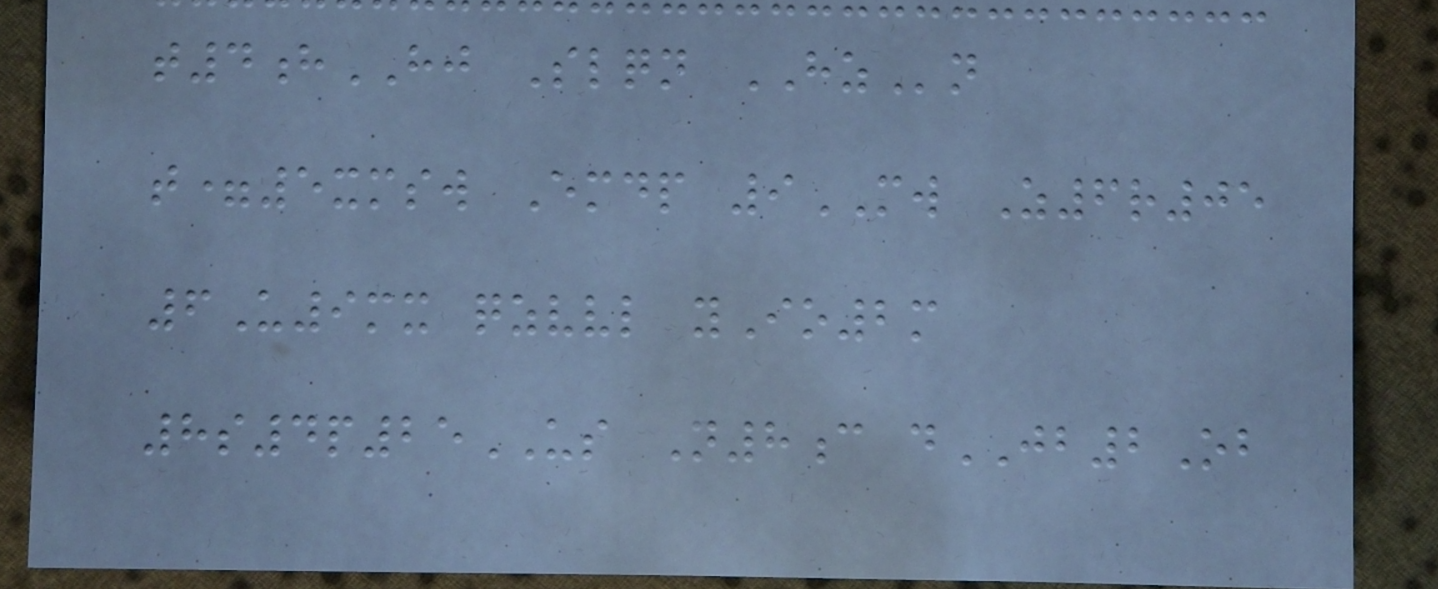t4hHJ Slqn HZn
t=5xmsw Emdp 9MW Z6r05
6U9mx qzvvl yIo2m
8s4p25US N8c dJB2Ob
